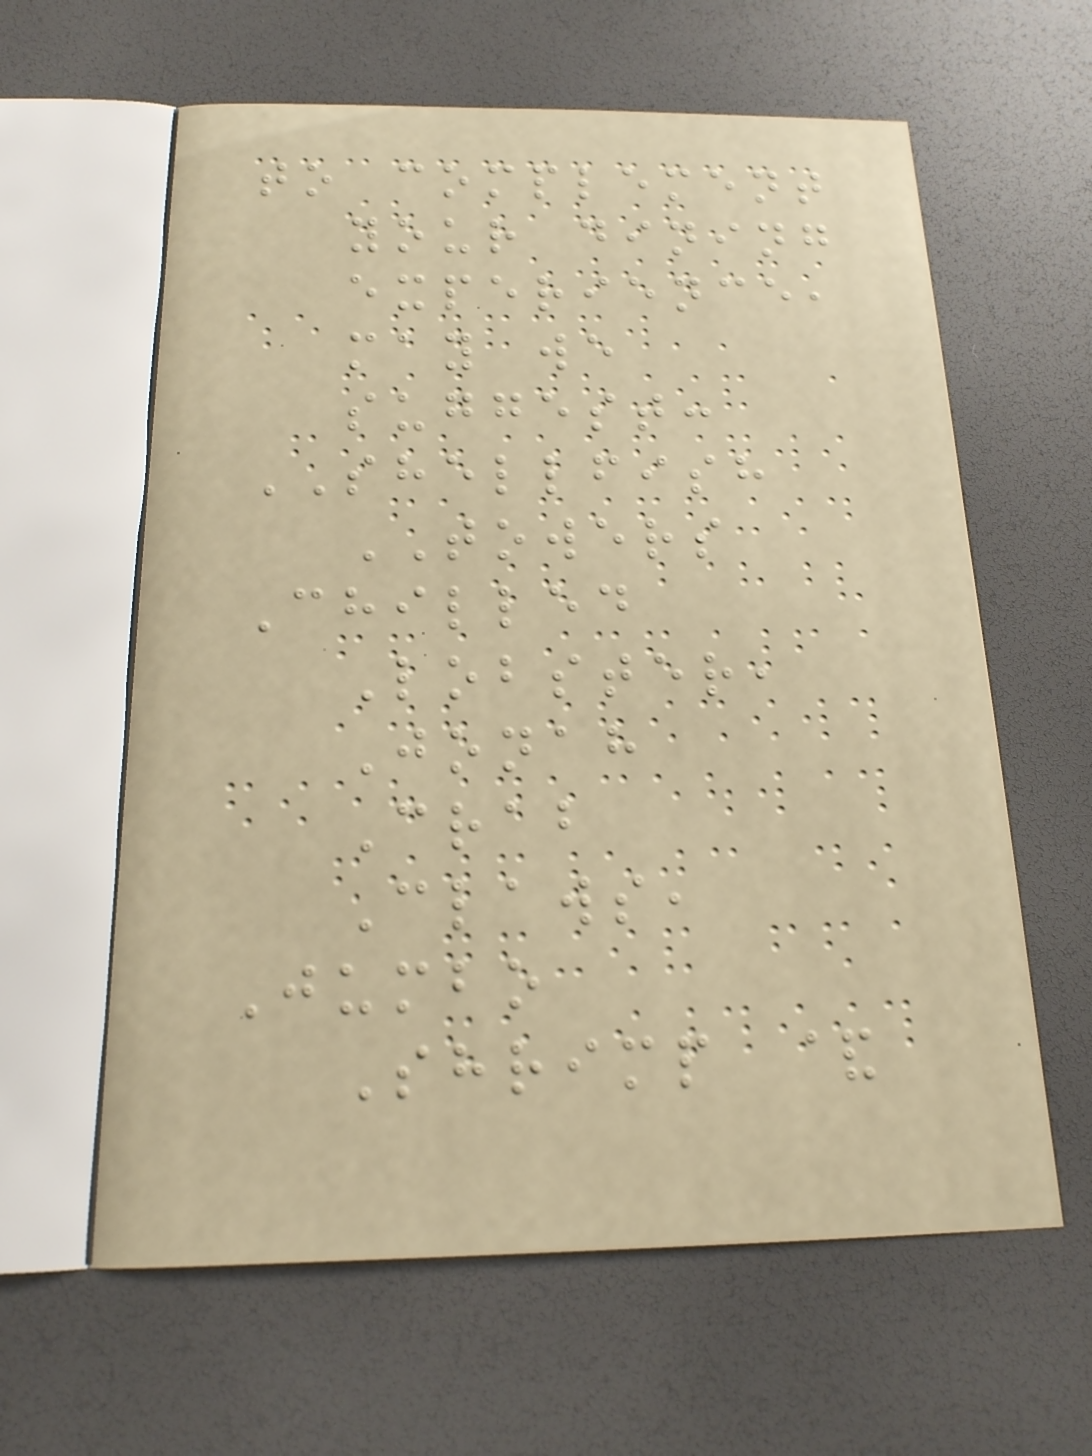to complement
your dining
experience,
may we
suggest:
SHELLFISH
TOWERS
Chilled
Lobster,
Jonah
Crab
Claws,
Jumbo
Shrimp &
